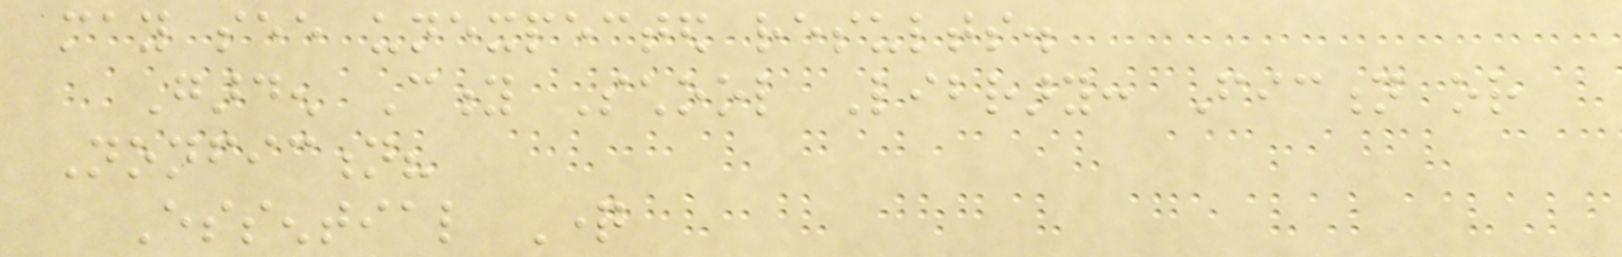may see unexpected results.
Garden City School Library: Fiction or
Nonfiction?
Essential Question
